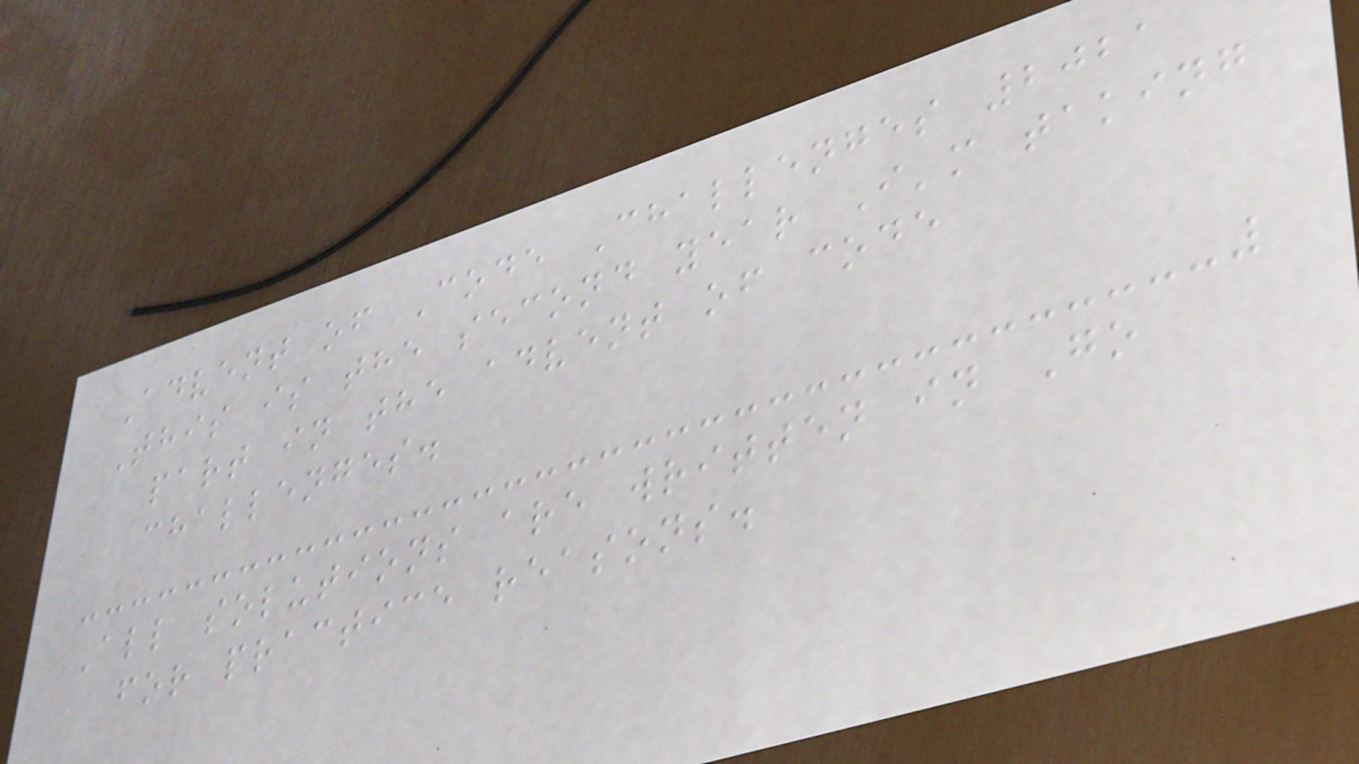Advent of Code Challenges 2021
This is the second year I'm taking
part in the advent of code
challenges.
All solutions are written in Go
for practice reasons.
